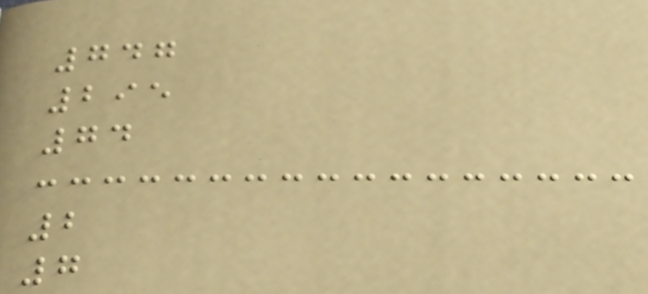747
295
74
2
7
